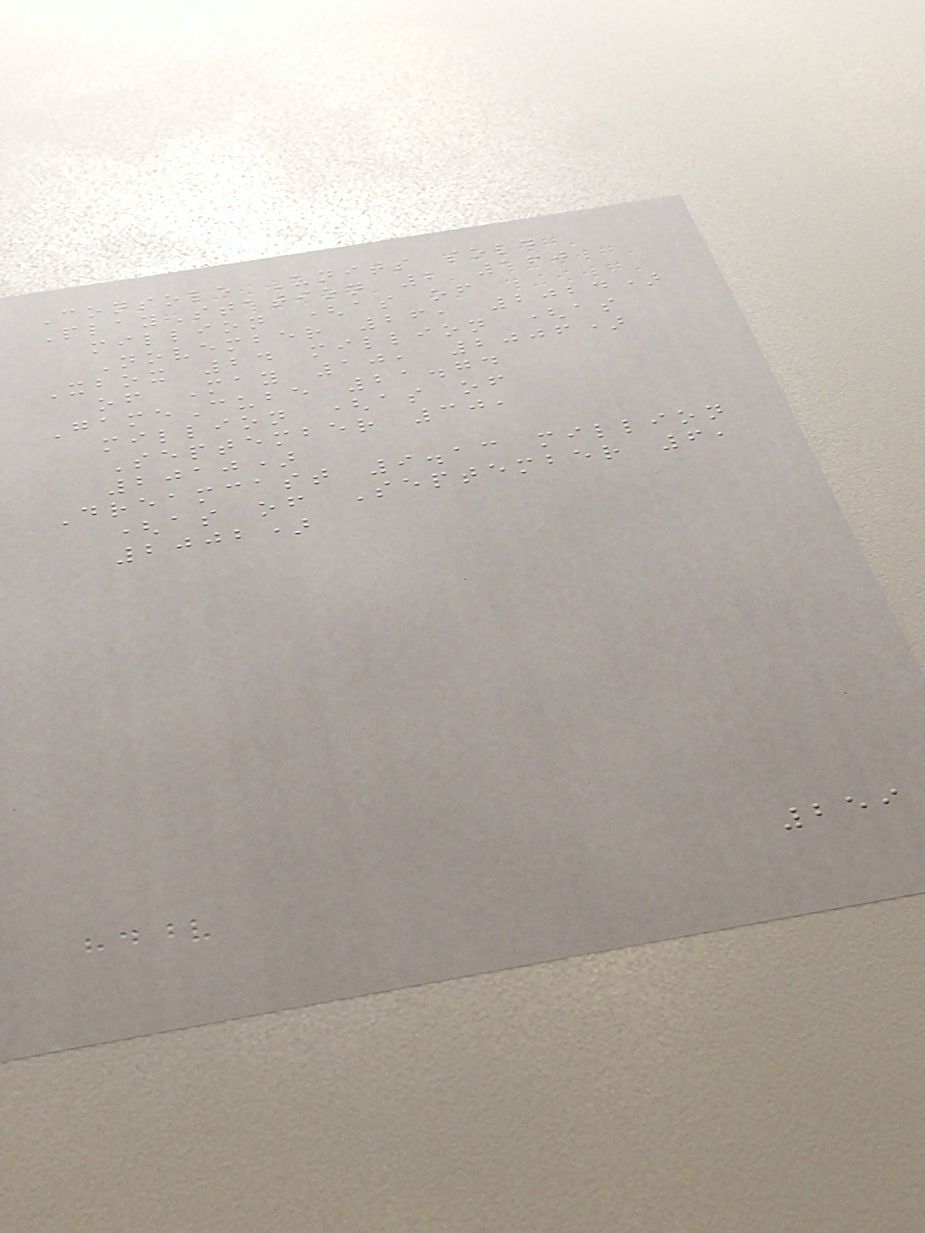Console Units sold
PlayStation 2 160
million (as of
November 26, 2024)
Xbox 24 million (as
of May 10, 2006)
GameCube 21.74
million (as of
September 30,
2010)
Dreamcast 9.13 million
(as of September 6,
2002)
259
